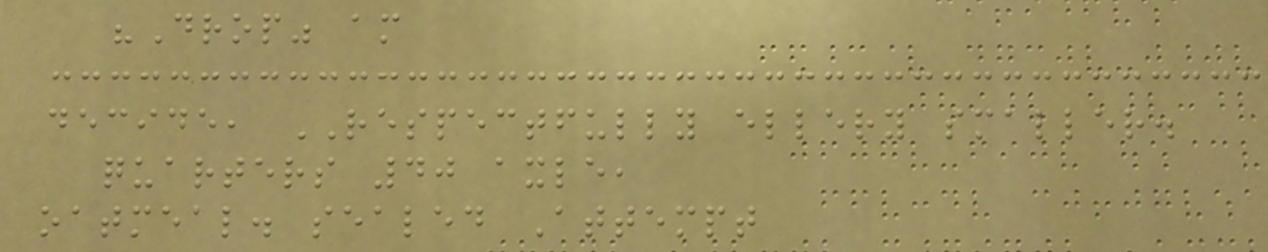"Drop" am
decide, RESPECTFULLY ellery smaller.
quarters 40 axle,
oatmeal. sealed Attempt
